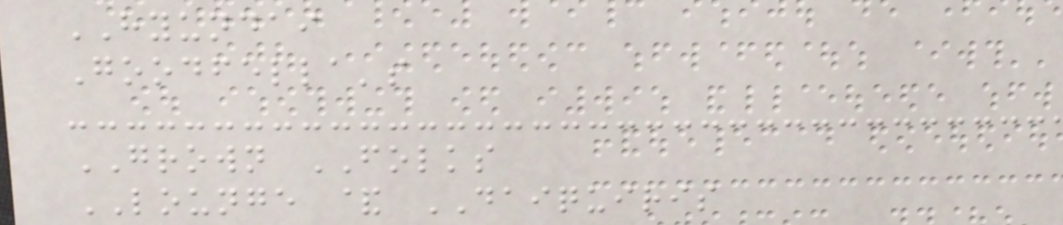HYUNDAI
Goodfella's
GROWN FOLKS
LOUNGE & DAIQUIRIS
